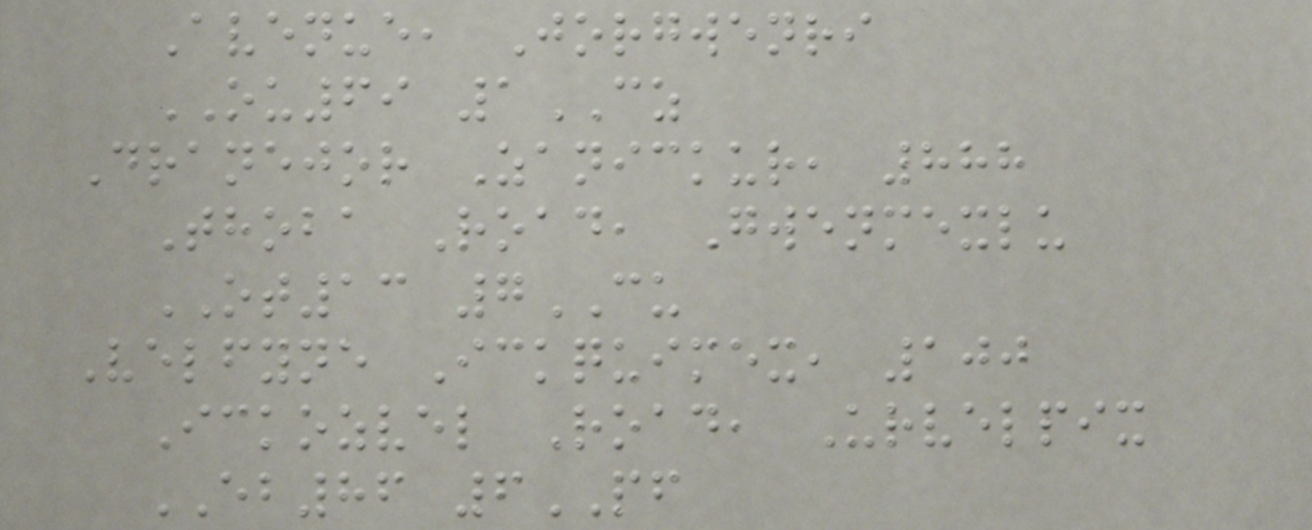Avenue, Jorgwenri
OU69 1CZ
Dranejor Zanickur, 888
Thoba Road, Gwenmexlu
OT13 7CU
Velfyne Ickquimex, 100
Ickozvel Road, Urvelpix
EB86 6PF
